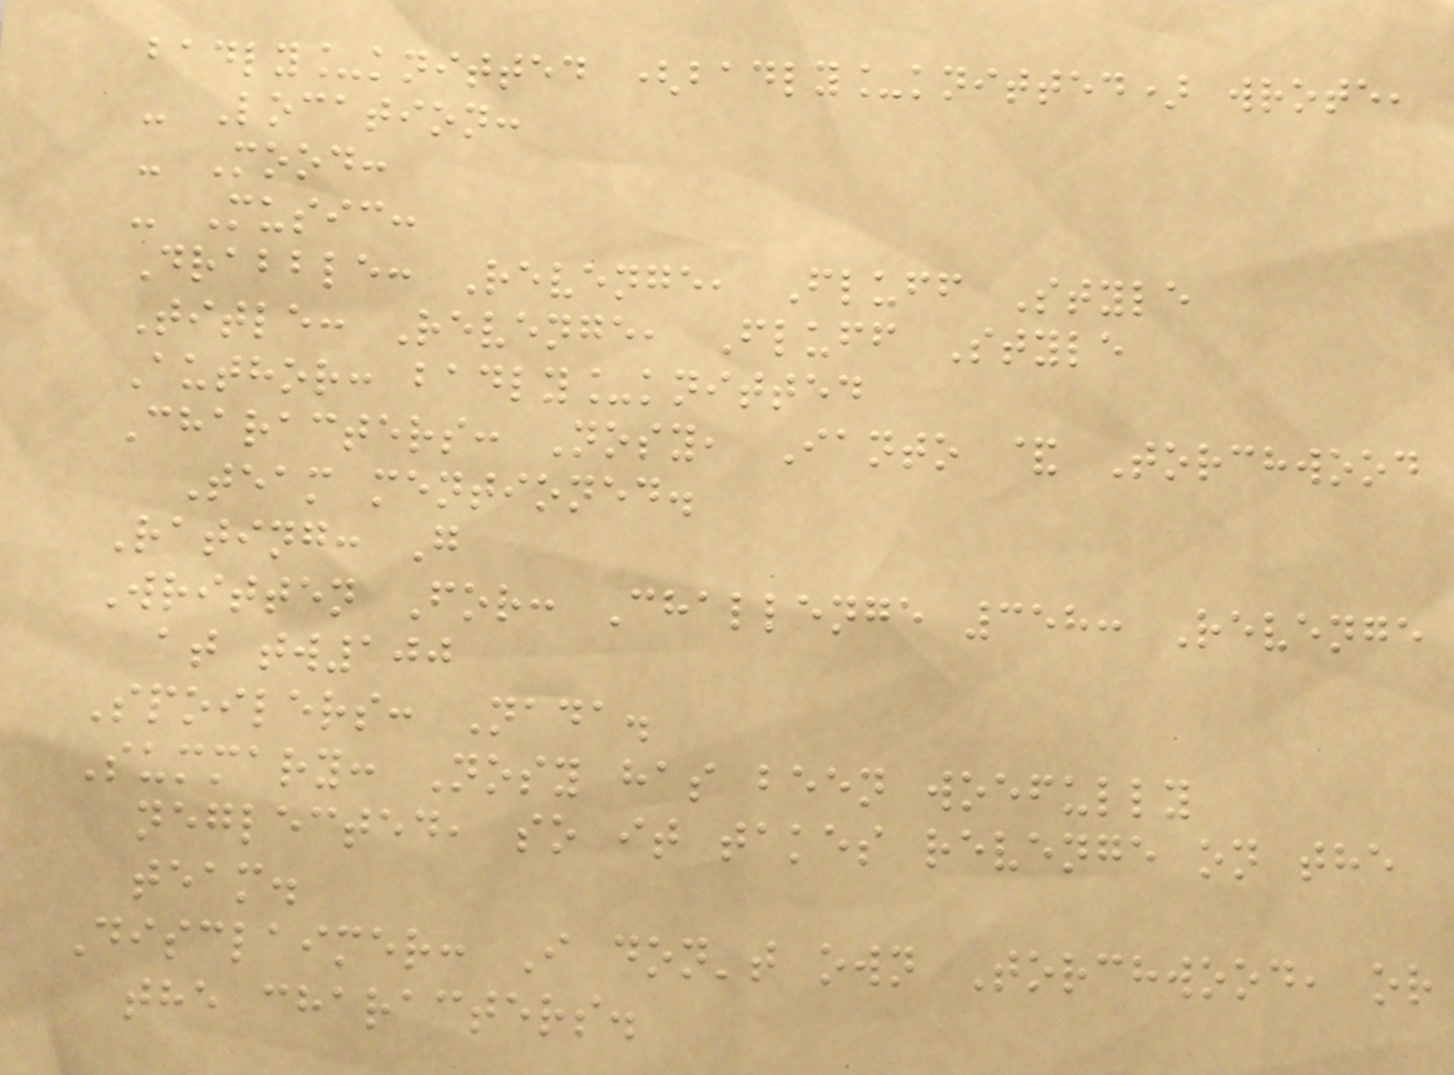badly_knitted (badly_knitted) wrote,
- Location:
- Mood:
- Music:
Drabble: Revenge, Fluff Style
Title: Revenge, Fluff Style
Author: badly_knitted
Characters: Nosy, Ianto & Torchwood
Team mentioned.
Rating: G
Written For: Challenge 358: Revenge
at tw100
Spoilers: Nada.
Summary: Nosy has been woefully
neglected, so it takes revenge on the
team.
Disclaimer: I don't own Torchwood, or
the characters.
